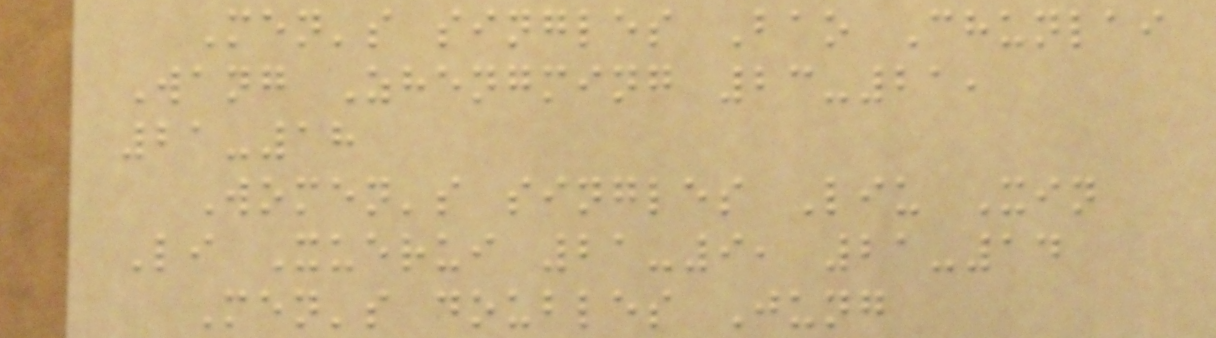Men's singles Bao Chunlai
Wang Zhengming 23-21,
21-18
Women's singles Liu Xin
Li Xuerui 21-9, 21-14
Men's doubles Jung
